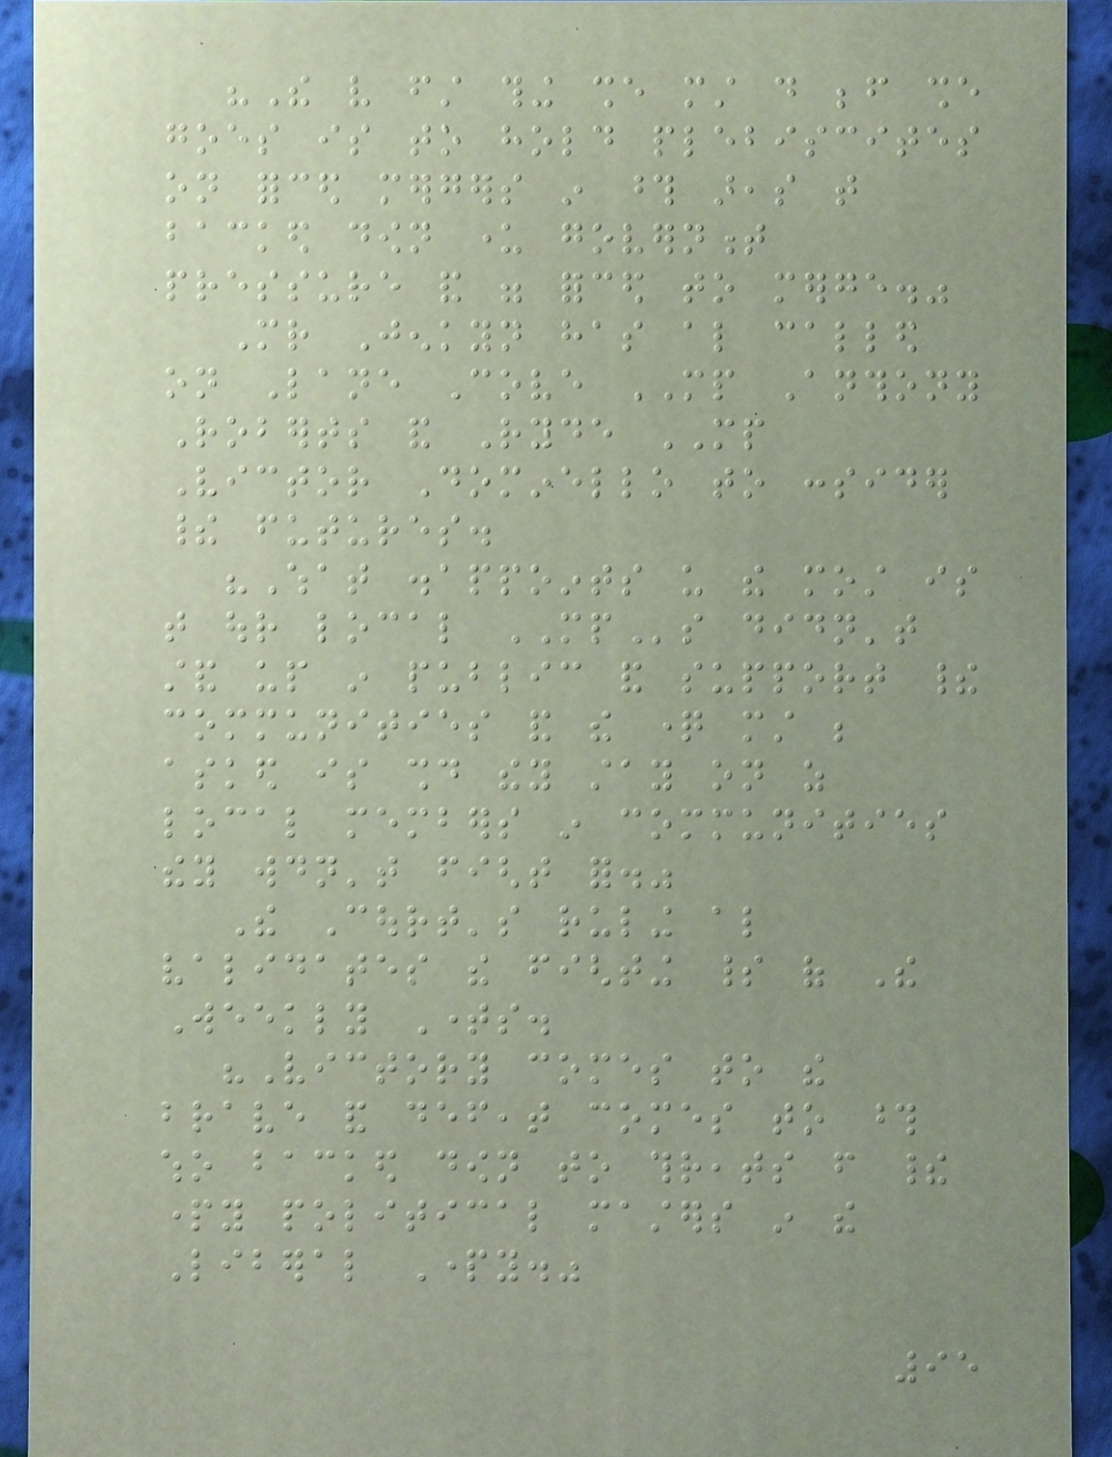"The very first thing she must do before she
goes is to hold plebiscites
on forced mergers in those areas that
backed down under government
pressure and were forced to merge."
Mr Jenkyn has also called
on Lane Cove MP Anthony
Roberts and Ryde MP
Victor Dominello to consider
their futures.
"What disappoints us the most is
that our local MPs didn't
stand up in public and support their
communities and the question must be
asked is should they stay on as
local members in communities
they wouldn't fight for."
The Court's ruling also
validates the fighting spirit of The
Weekly Times.
"Victory comes to the
brave and defeat comes to those
who backed down to threats from their
party political masters in the
Liberal Party."
95
